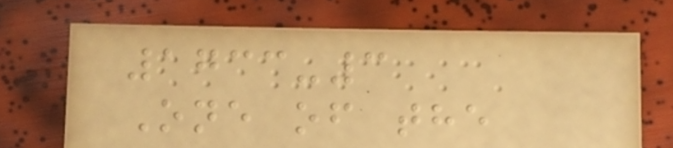1733-3
One of the
